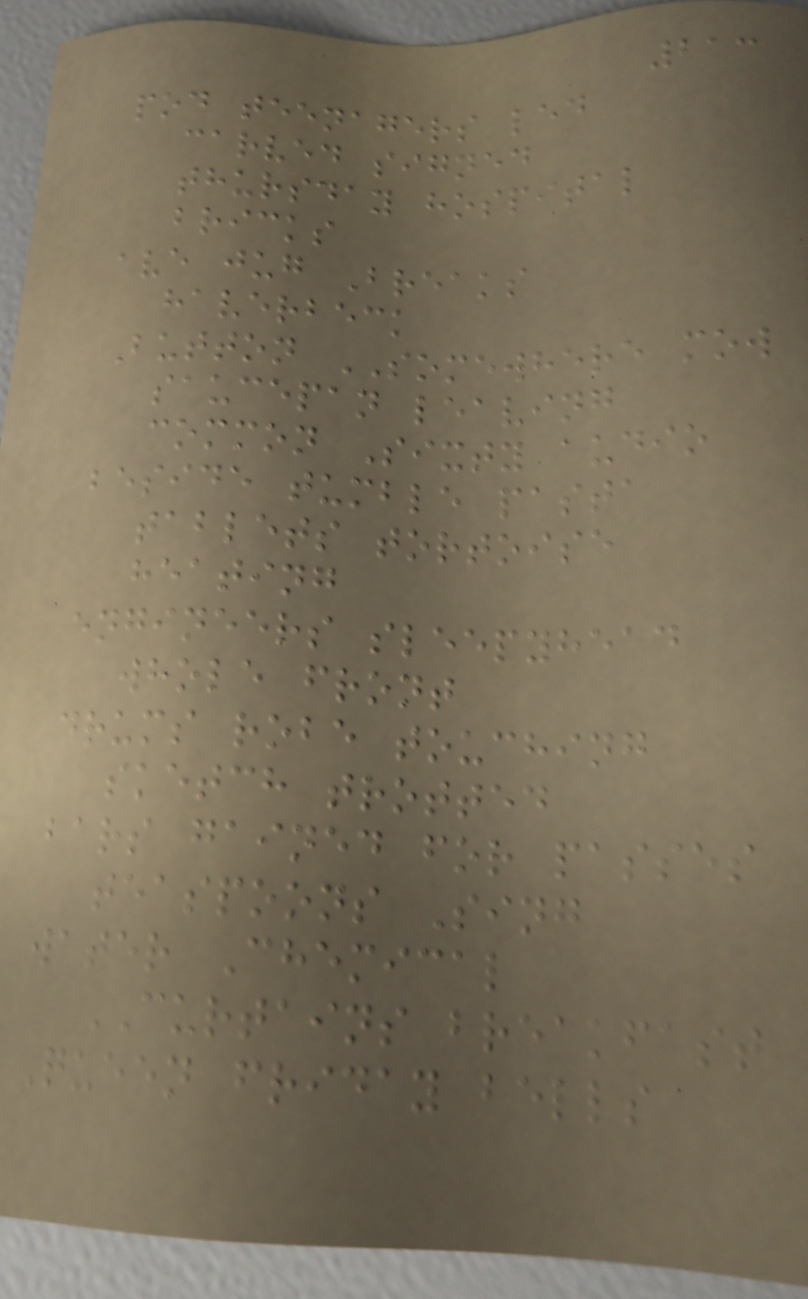213
pod teenagers led
carved signed
thursday hospital
bricks
ave jug Breaks
haverbeck
Button SOMEWHERE mow
saucepan leaving
common Sixty audio
beside tumble pasta
tablets tortoise
heating
engineers sleepyhead
whole front
drums robe touching
sketch trotted
bars gained for passes
teaspoons Sing
water Chemical
CURTAINS breakfast
Queen friday bells
